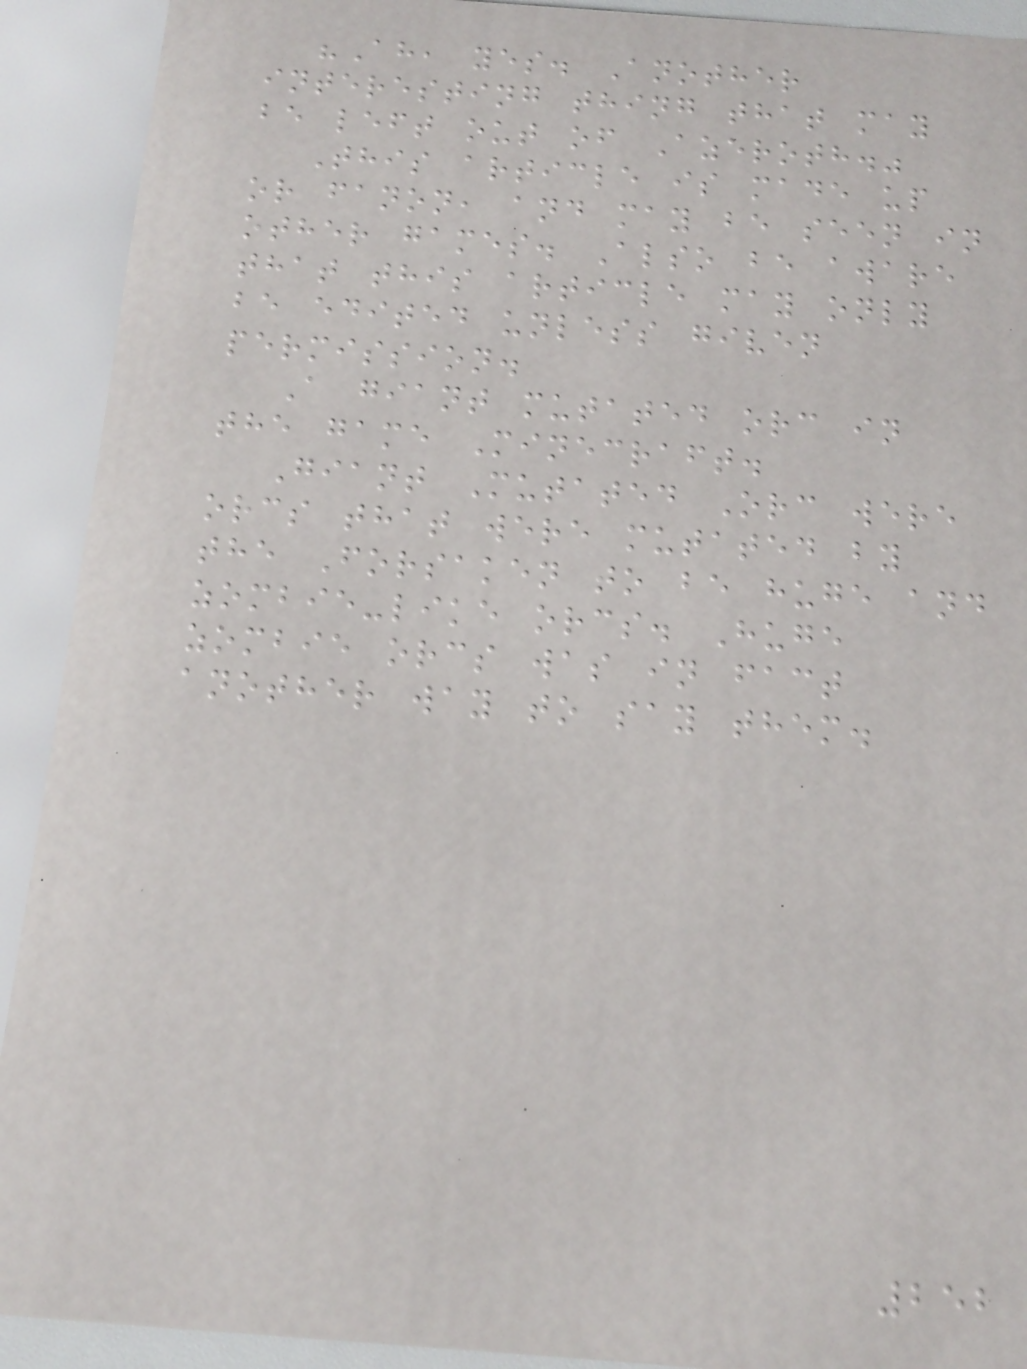"Ah, yes. Another
interesting thing that may
be left out of Azeroth."
This article is made up
or fanon, and may be seen in
other games. Also be aware
that this article may only
be edited unless given
permission.
A giant mutated orc in
the game Minecraft.
Giant Mutated Orc were
orcs that were mutated by
the Forsaken to be huge and
zombie-like orcs. Huge
zombie orcs was in fact
another way to say them.
252
